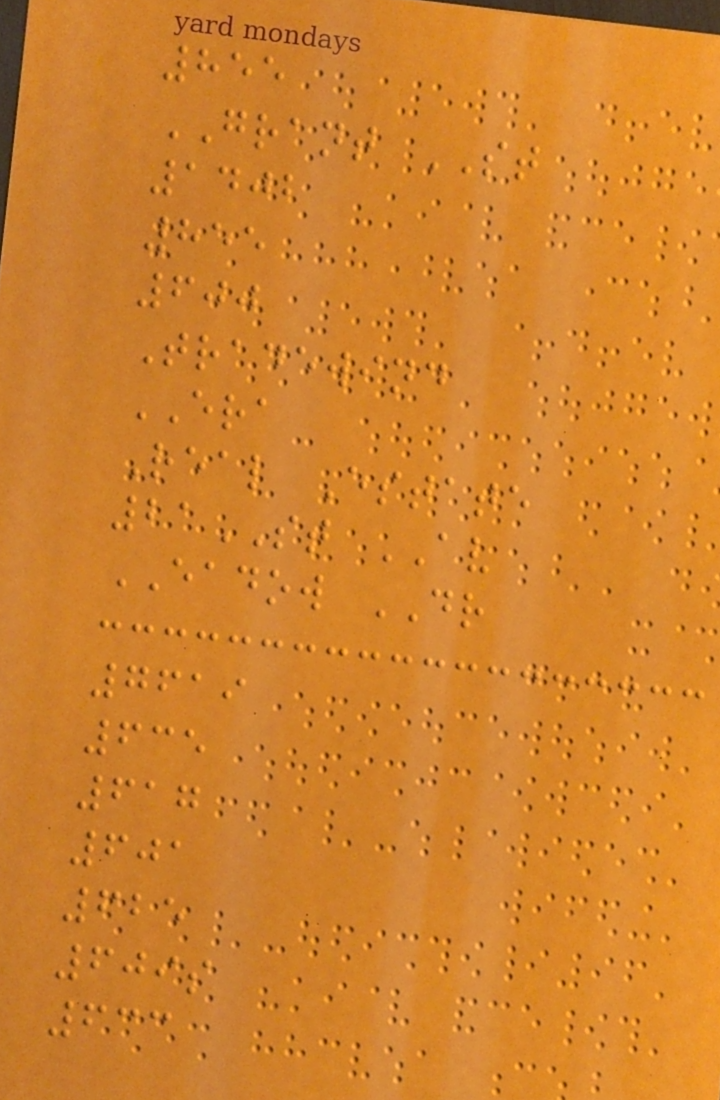855
GRANT ST
1402
855
600
Tradewind
ERA
Real Estate
21ST AV
EADOW DR
7619
635
617
601
625
609s
633
